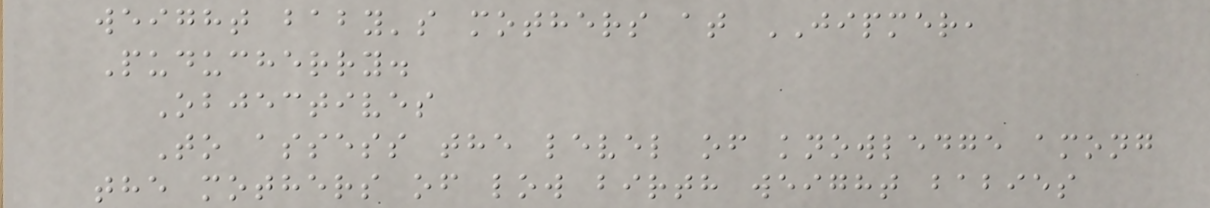weight baby's mothers at JIPMER,
Puducherry.
Objectives
To assess the level of knowledge among
the mothers of low birth weight babies
